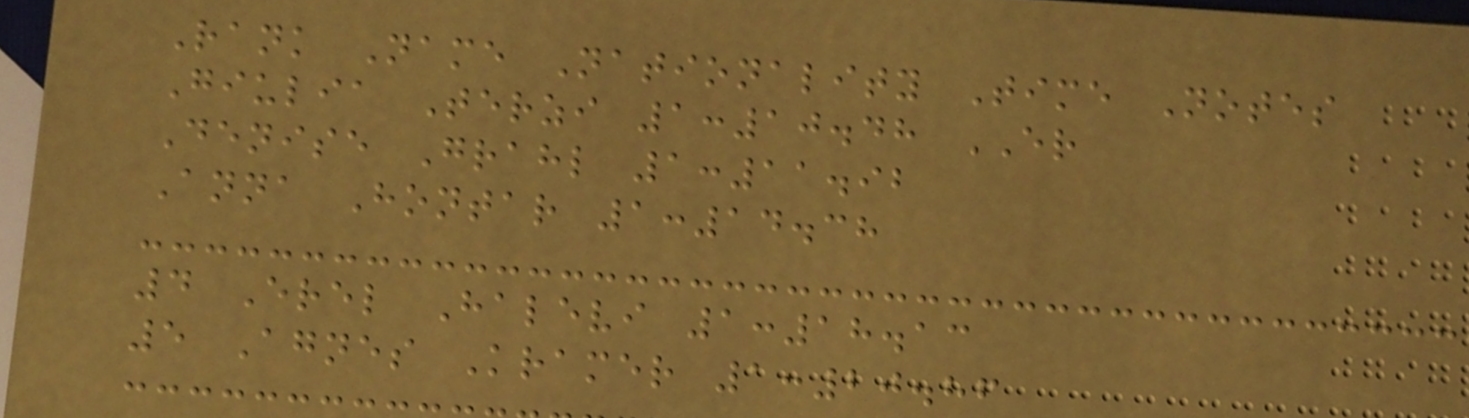Rank Name Nationality Time Notes
Giulia Terzi 1:10.48 ER
Denise Grahl 1:11.92
Anna Hontar 1:14.38
4 Erel Halevi 1:18.13
5 Agnes Kramer 1:20.86
